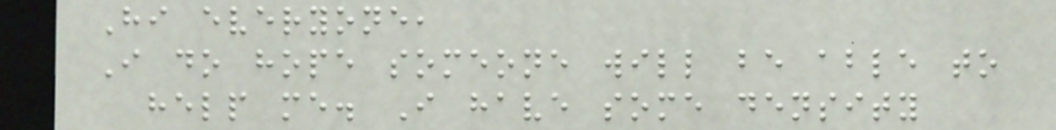Hi everyone,
I do hope someone will be able to
help me. I have some density
